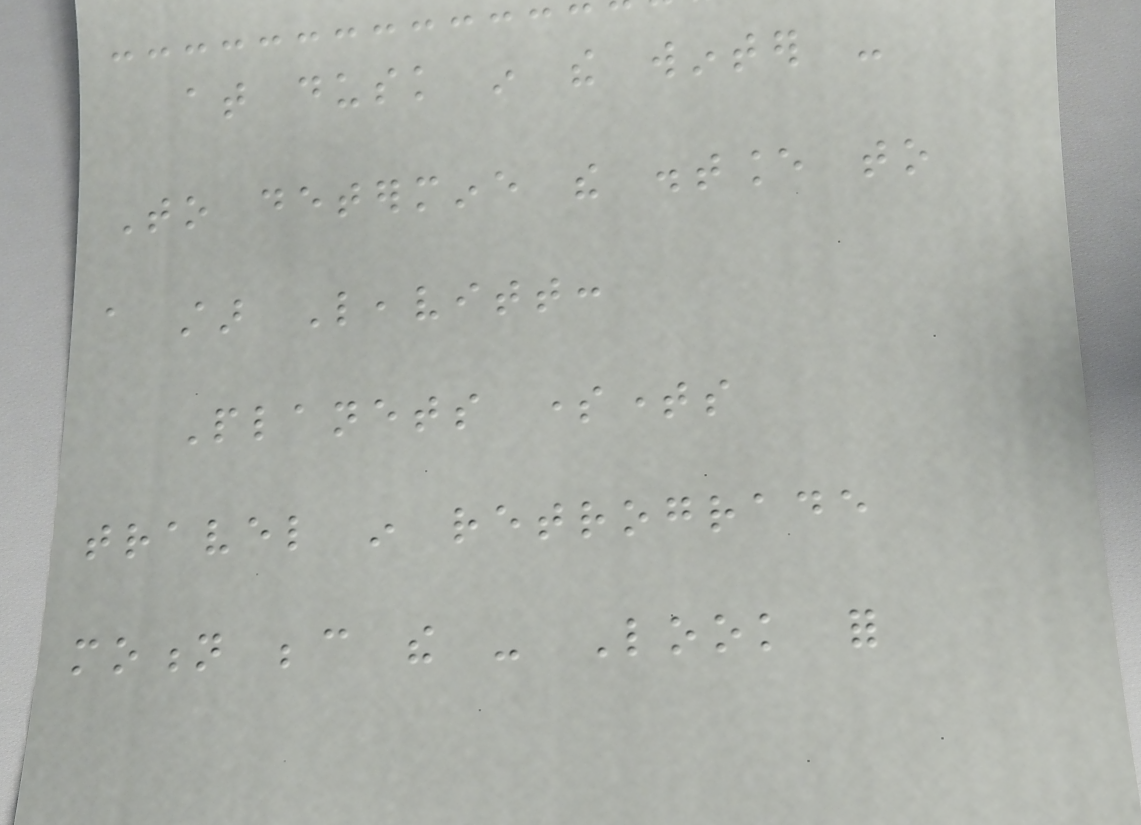at dusk in the winter -
To determine the distance to
a star Leavitt:
Planets sometimes
travel in retrograde
motion because the - Look for
